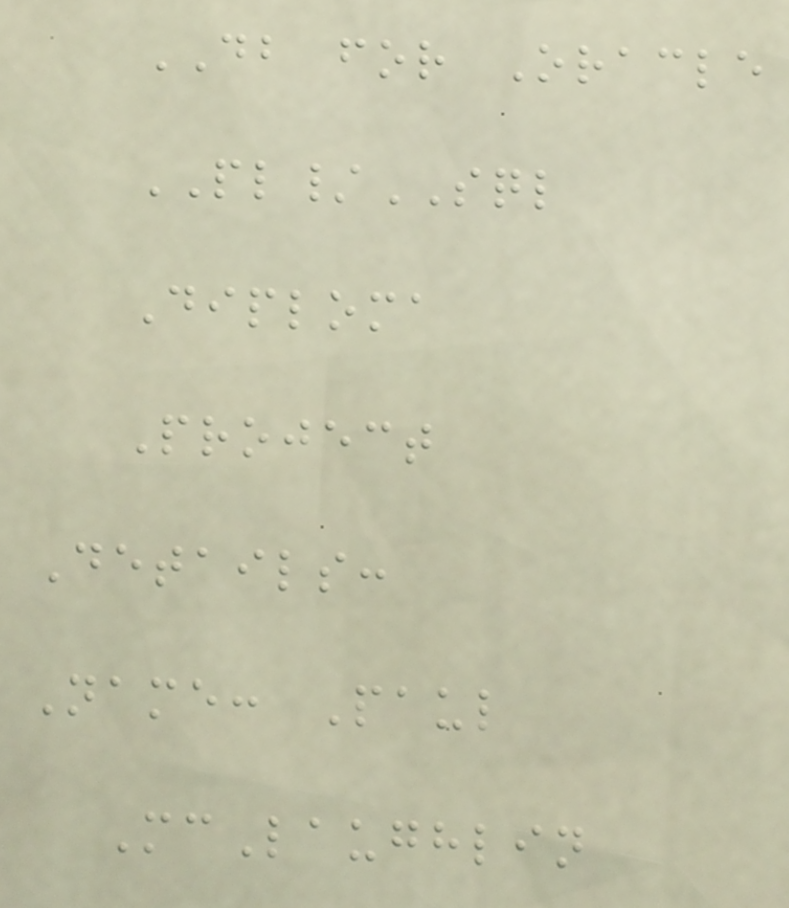DB for Oracle
PL/SQL
Diploma
Project
Details:
Name: Paul
McLaughlin
